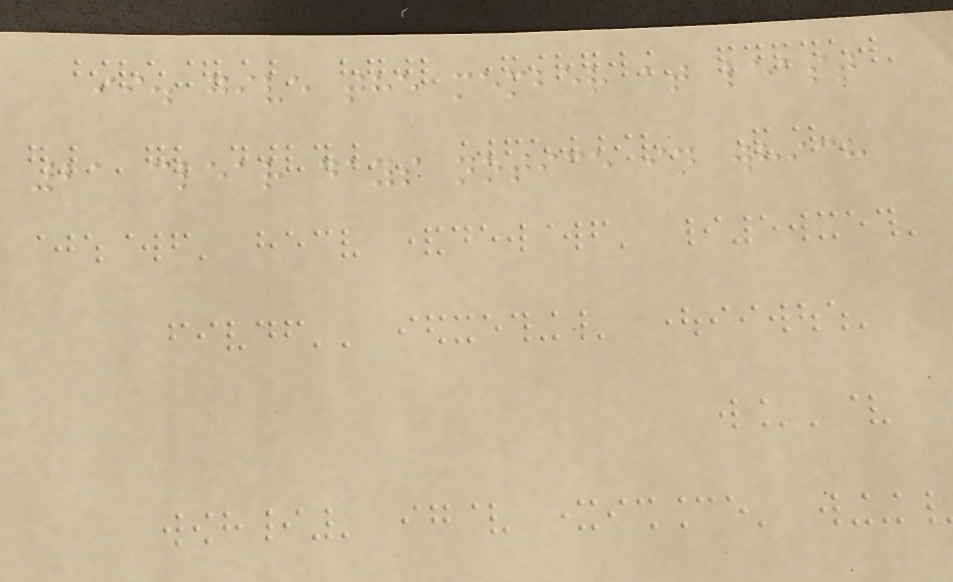ii. give the member at least
21 clear days notice in which
